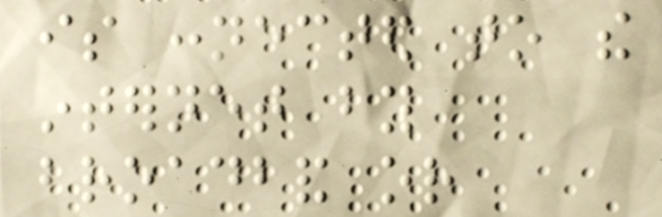is connected to the
internet by
broadband or
